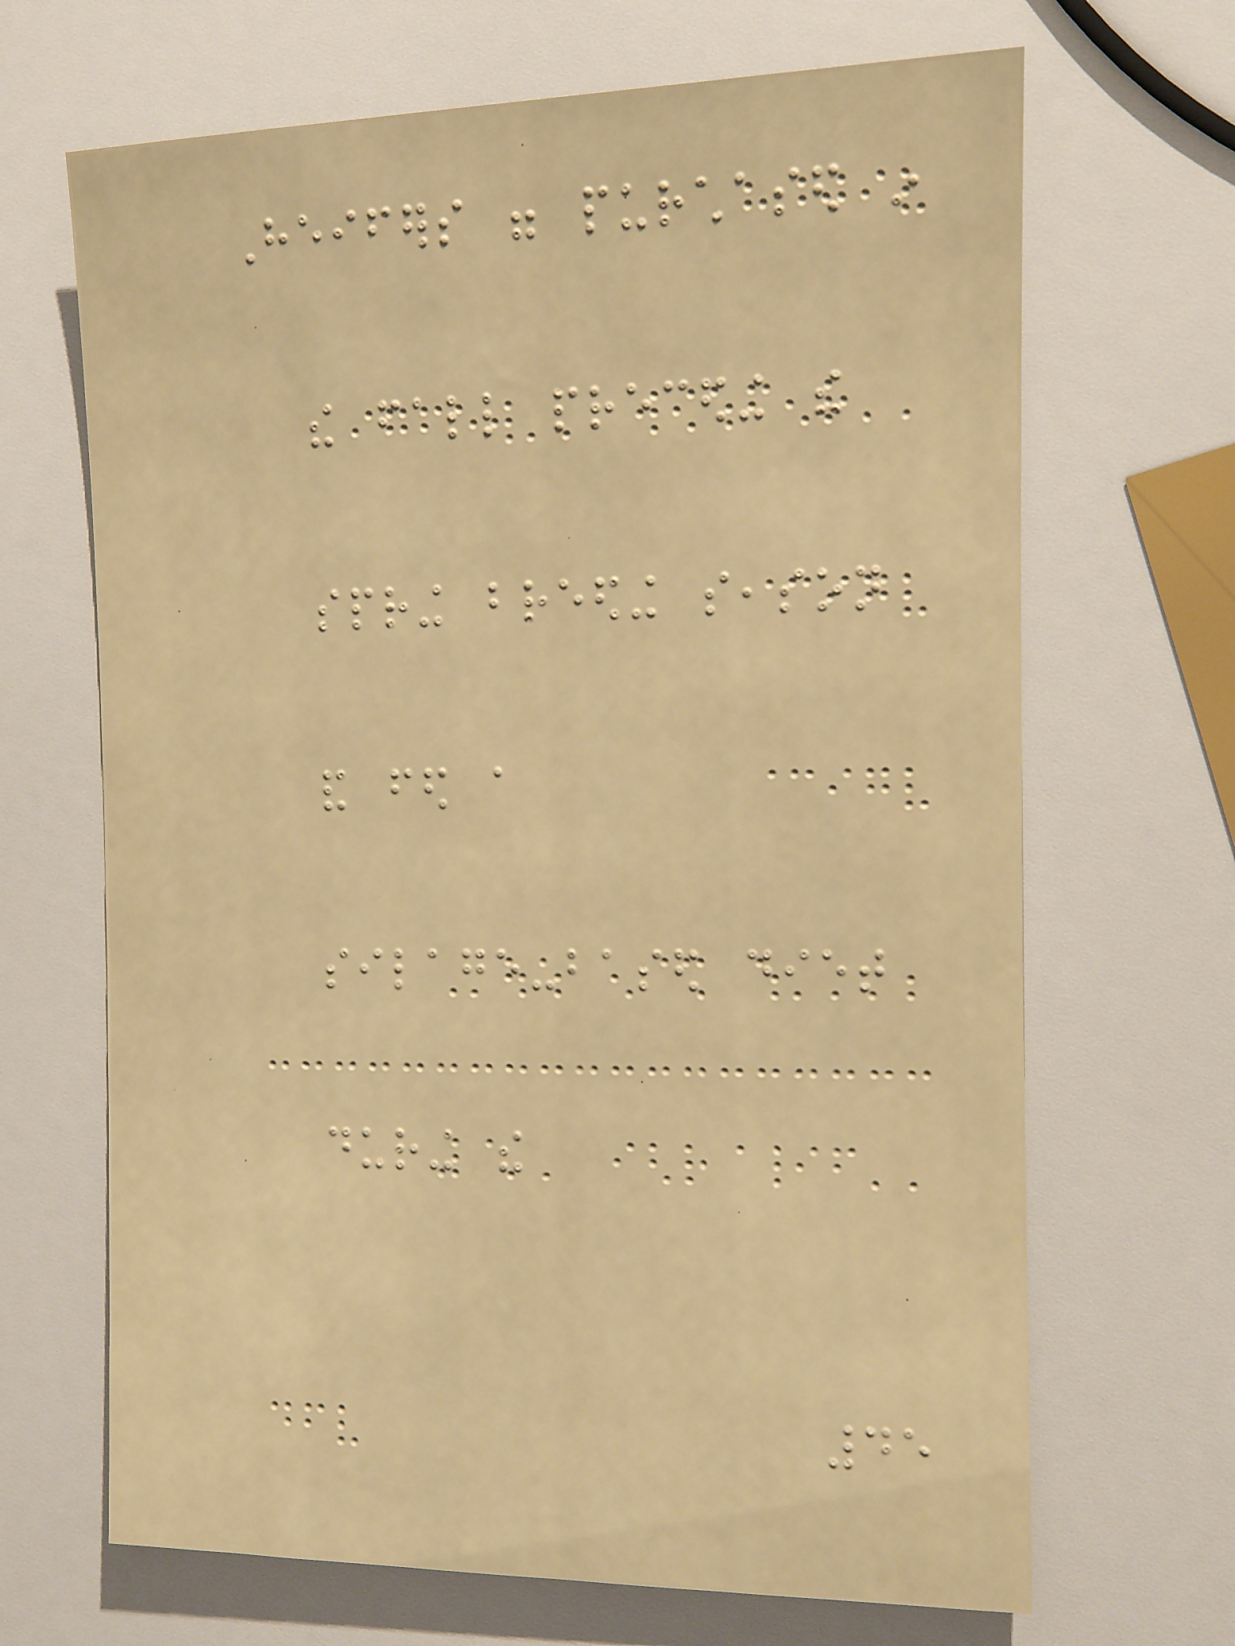Heifers were purchased in
the fall preceding the
spring breeding season
and fed a
silage-based diet
during the
45
